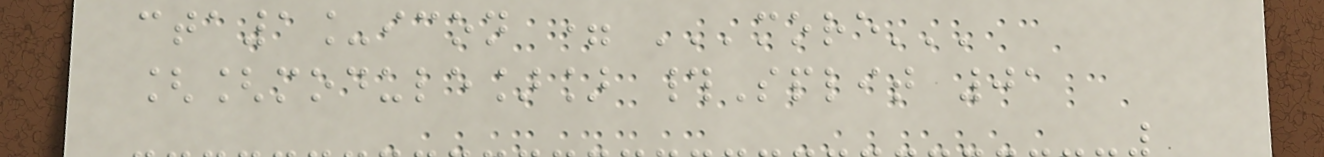cta1_icon = '''more'''
[[module]] #Split 01
